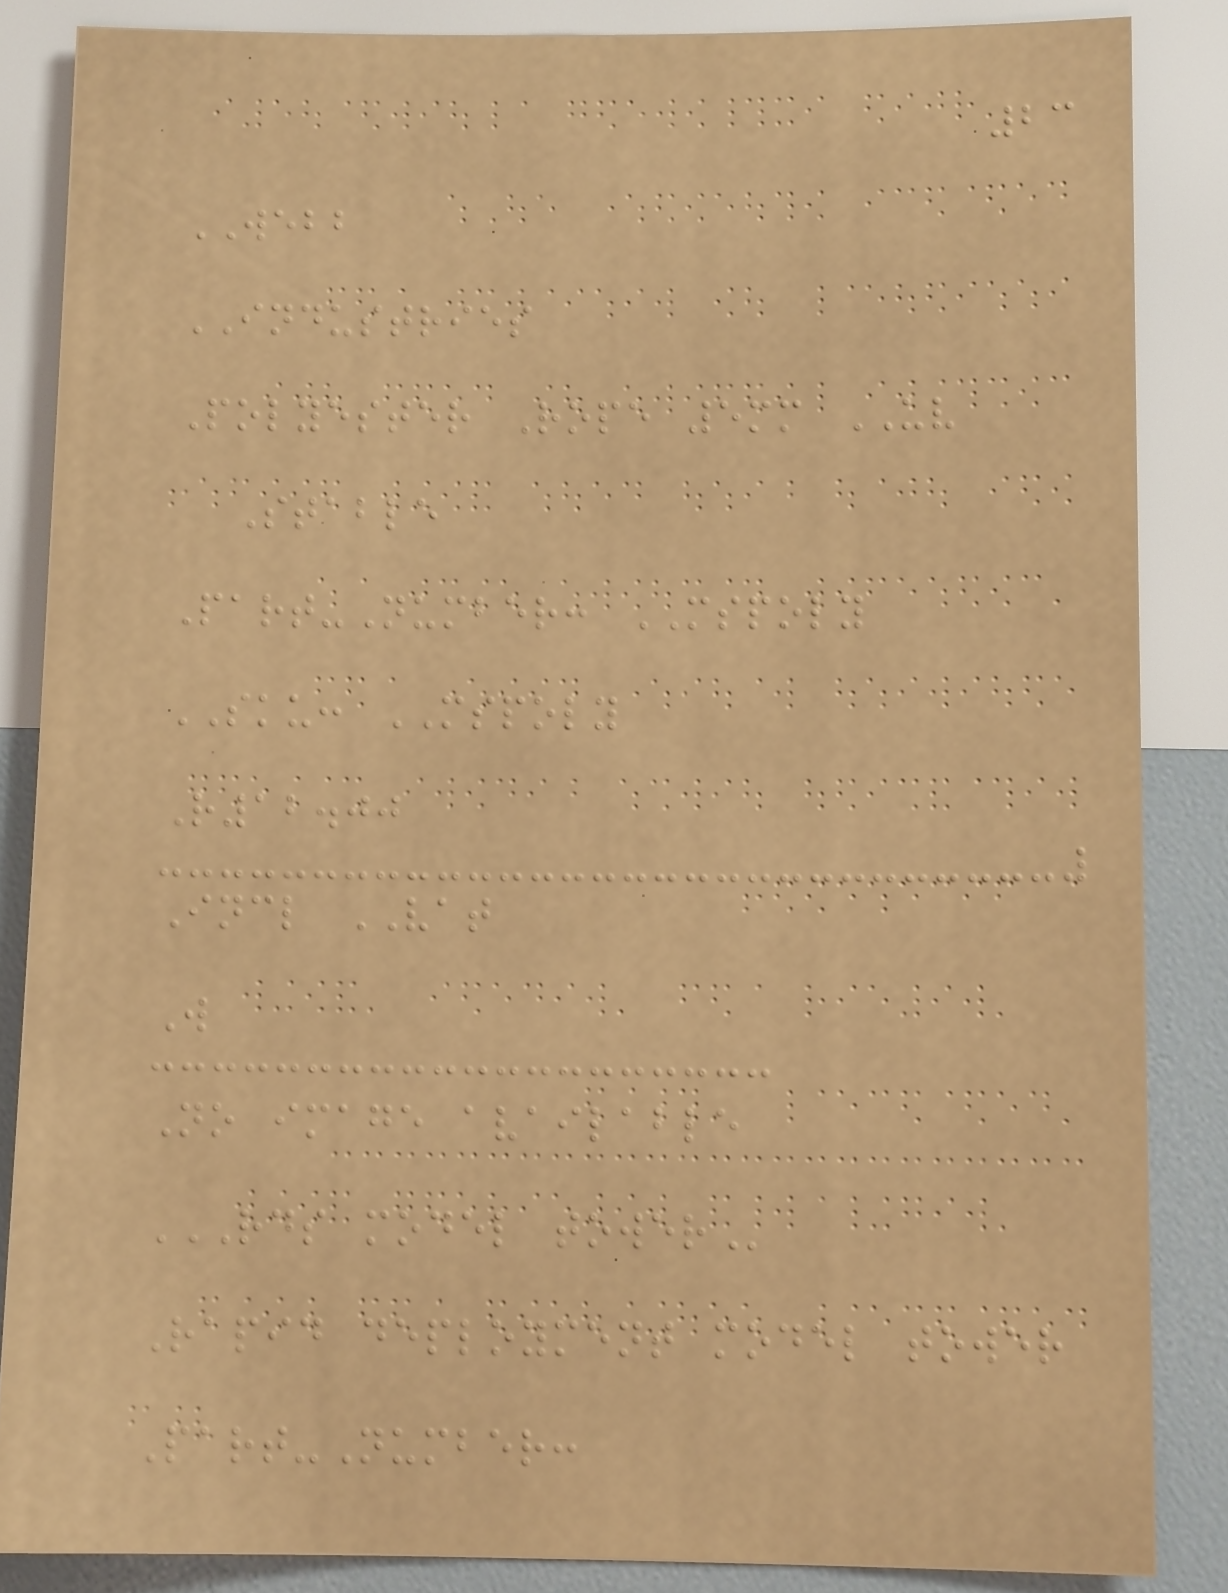23
WEBB
INDUSTRIES
Polyester Rope 5mm UV
Stable
Part-Number: MSPOLY
SKU: MSPOLY
R12.00
Incl VAT
W
No image available
RDS MODEL TOWER
Rapid deployment model tower
Part-Number:
